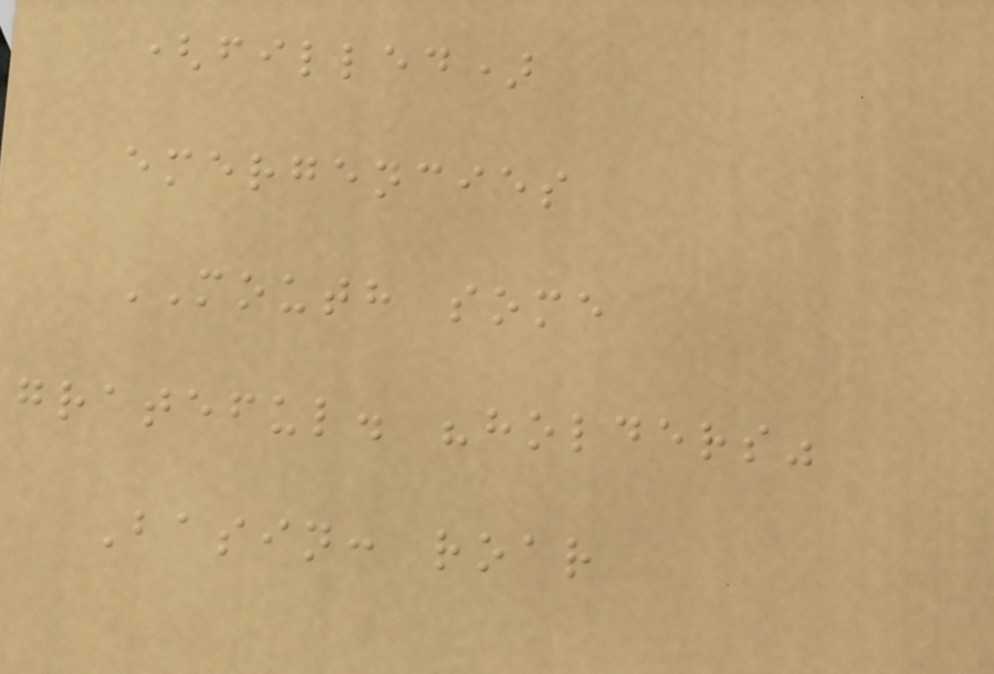(filled)
emergencies
MOUTH some
grateful. "holders"
Basin: roar
